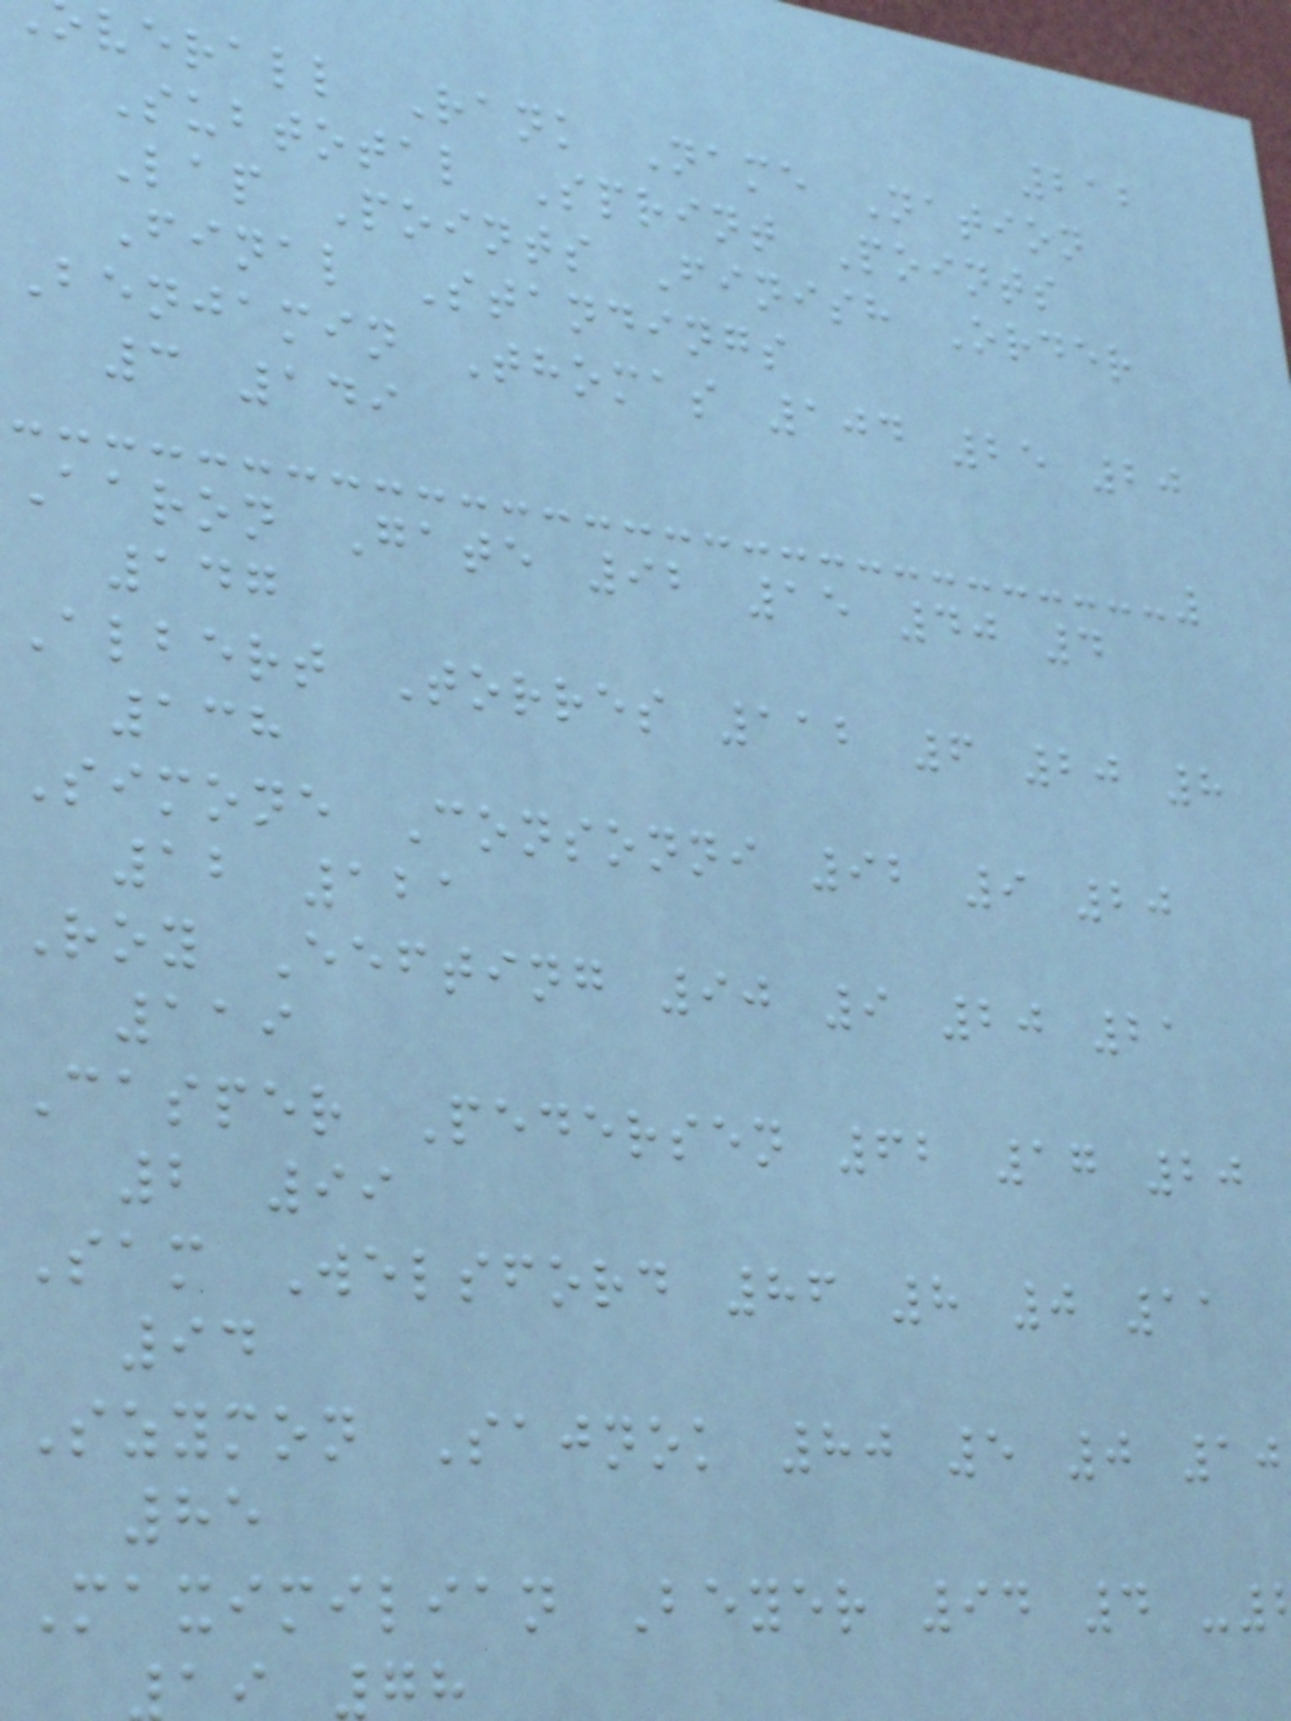212
verall Rank Name Nation
Subtotal Sprint Points
Lap Points Finish Order
Final Standings
Benjamin Thomas 104 25 20
3 149
Aaron Gate 92 15 40 4
147
Albert Torres 112 6 20 8
138
Simone Consonni 92 9 20
12 121
Roy Eefting 90 9 20 21
119
Casper Pedersen 62 17 20
2 99
Sam Welsford 86 8 0 11
94
Szymon Sajnok 80 5 0 10
85
Maximilian Beyer 94 4 -
